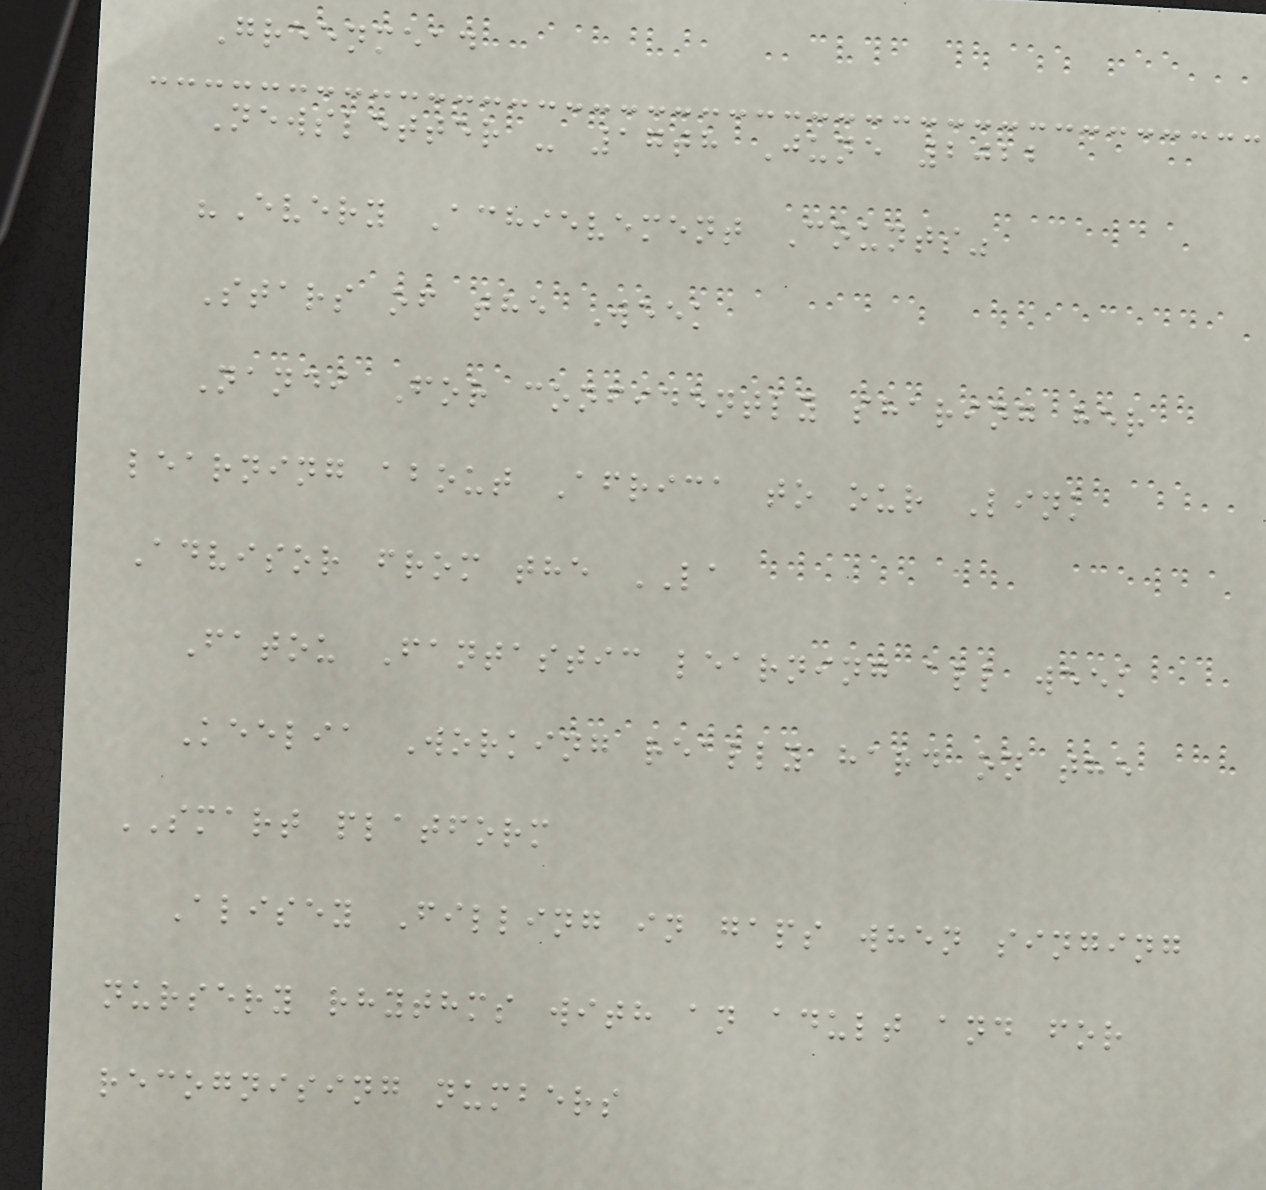Greenmead
Newsletter - 17th June 2022
"Every Achievement Counts"
Stars of the Week
Nandi For confidently sharing her
learning about Africa to our Link
Advisor from the LA
Fatou Fantastic learning all week
Keelia Working really hard on the
SMART platform
Alisey Filling in gaps when singing
nursery rhythms with an adult and for
recognising numbers
